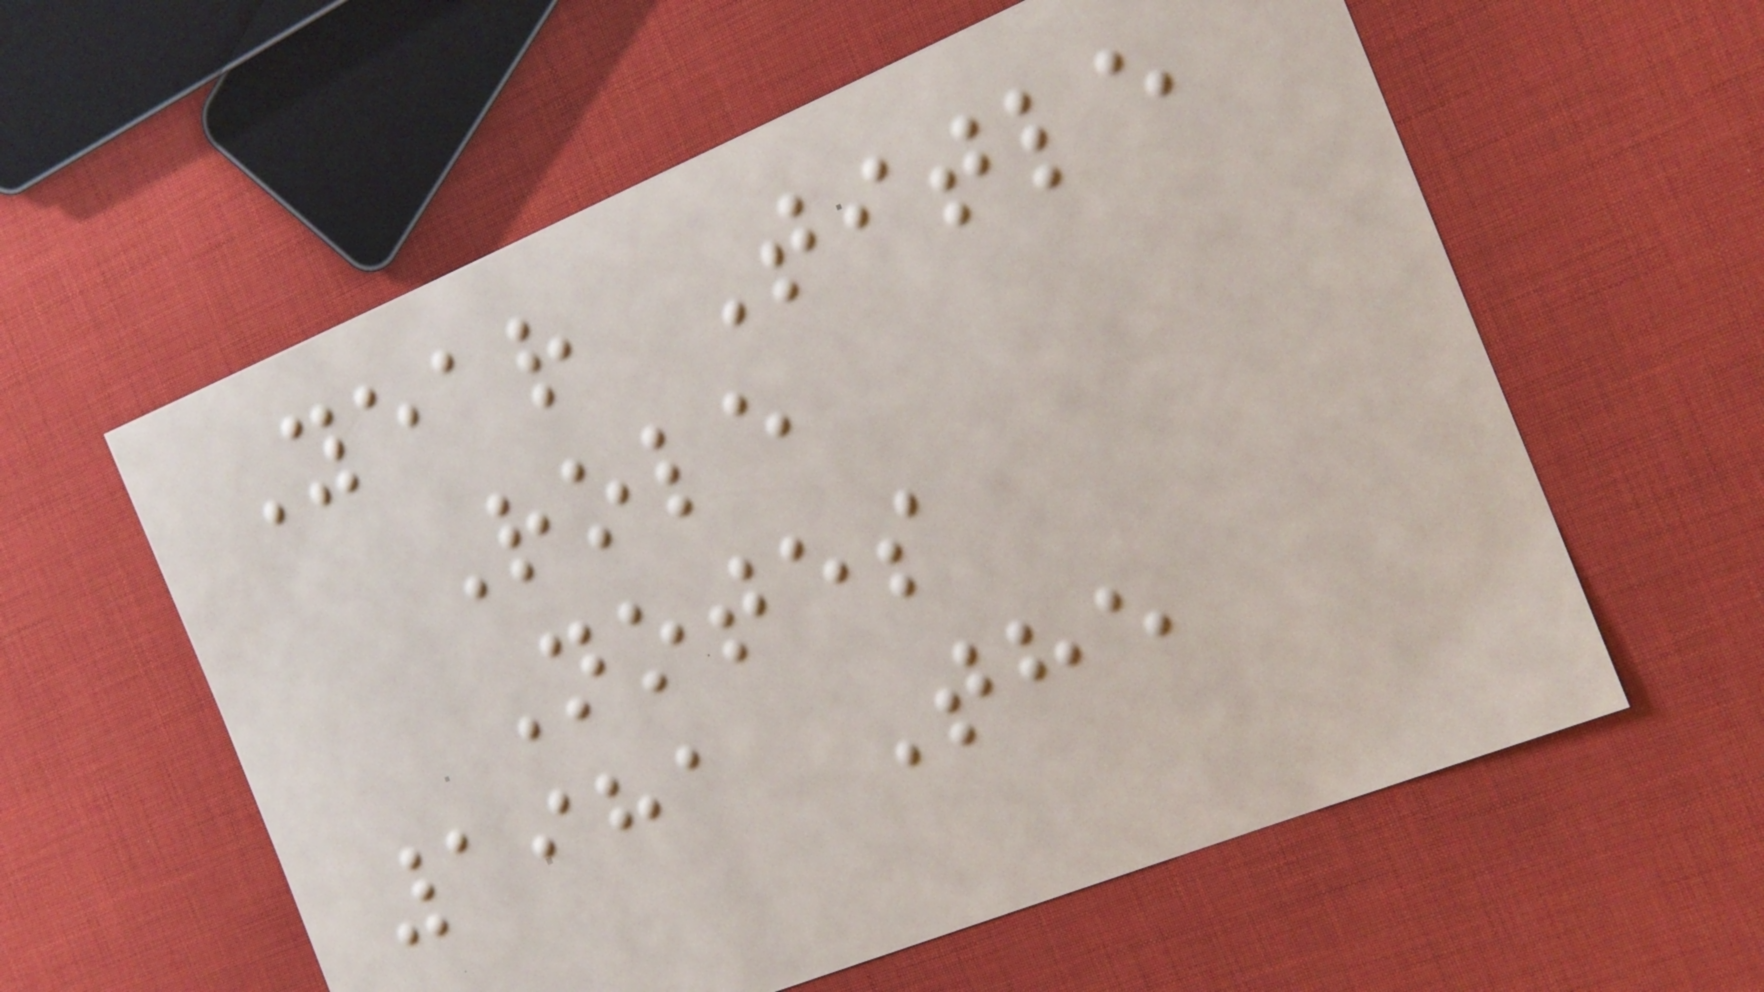Year Title
Role
Notes
1981 The
